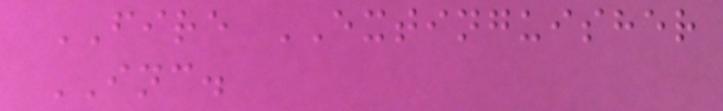FIRE EXTINGUISHER
INC.
